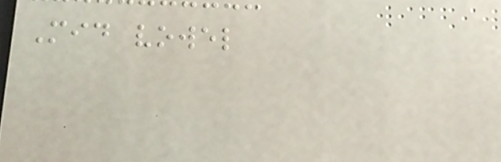Mid vowel
